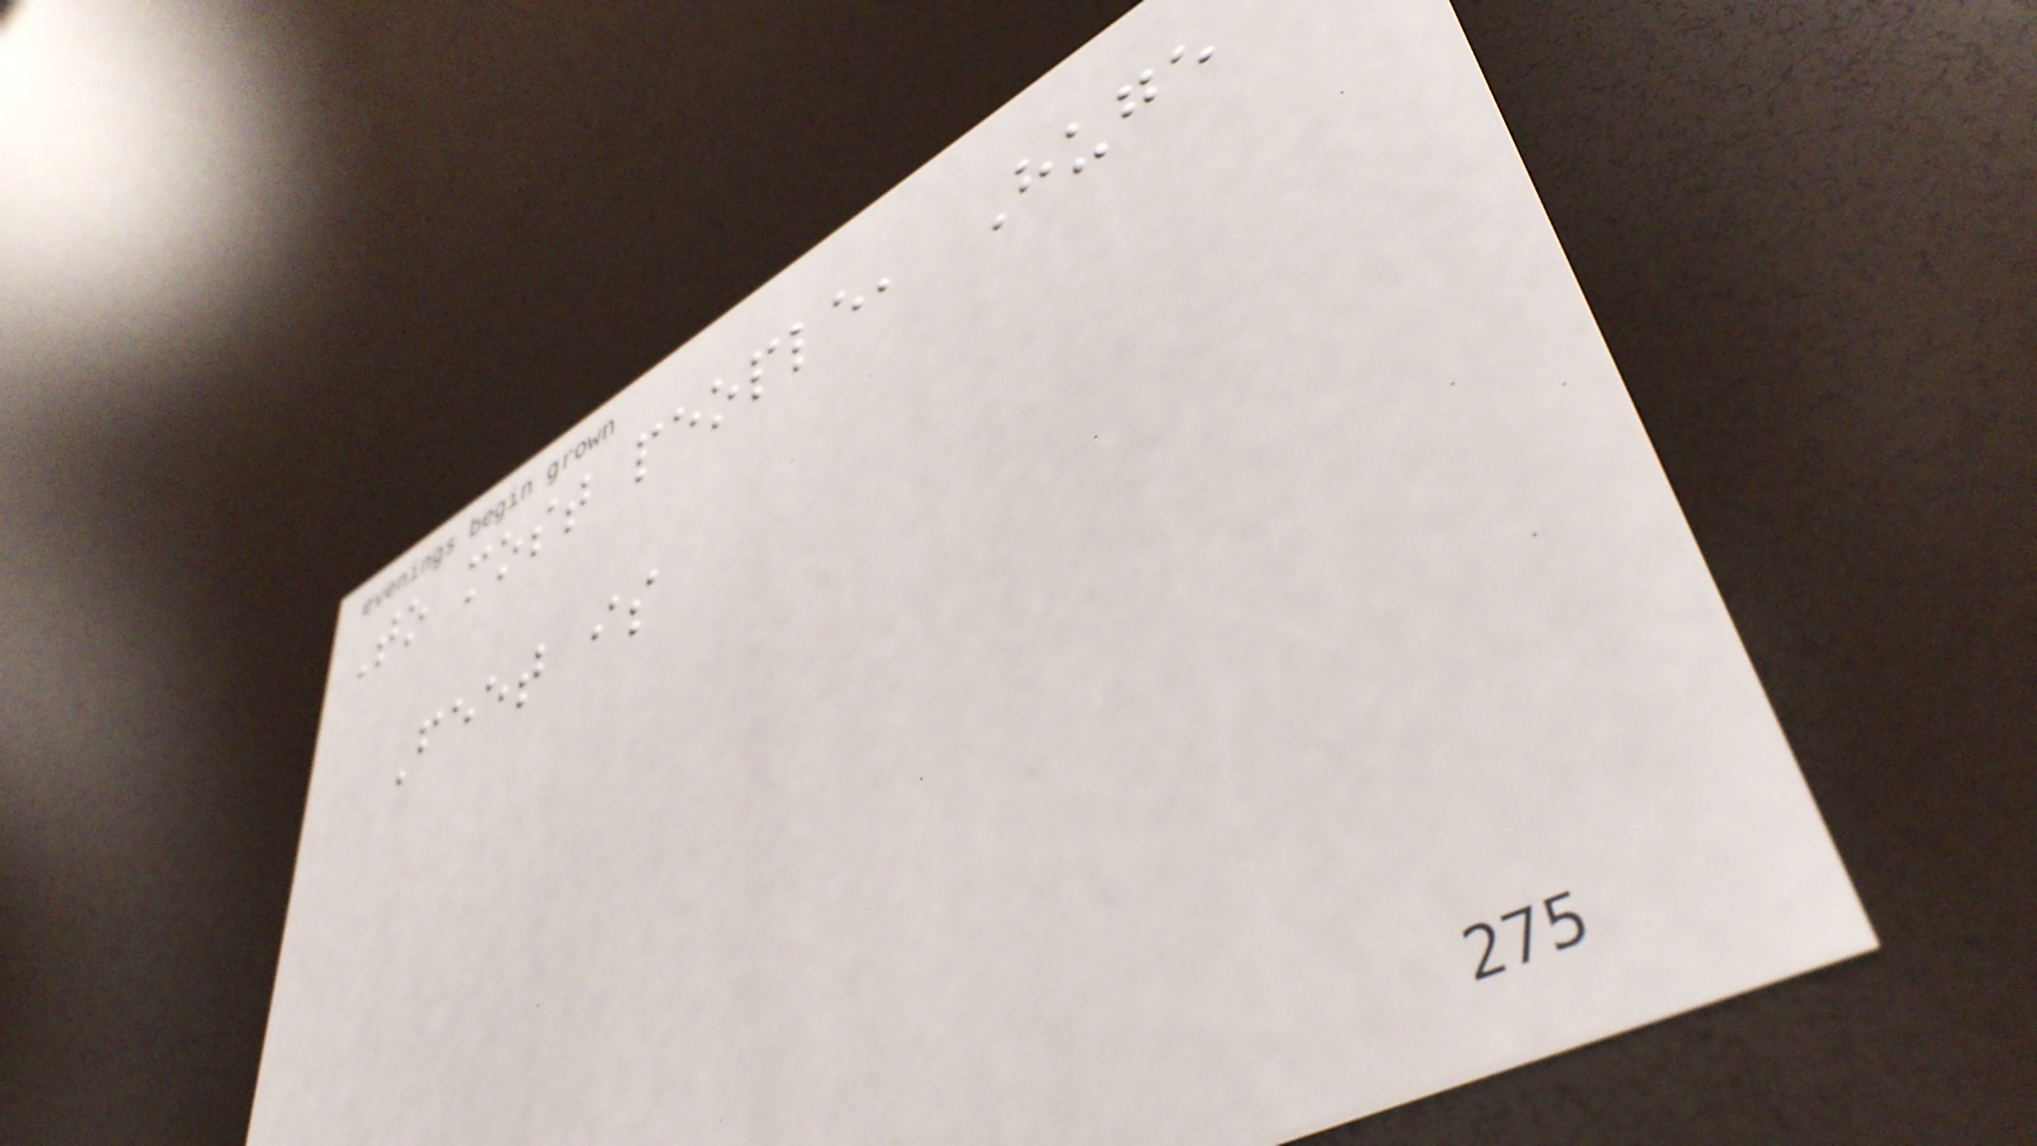To most people, Huge
Feet is
